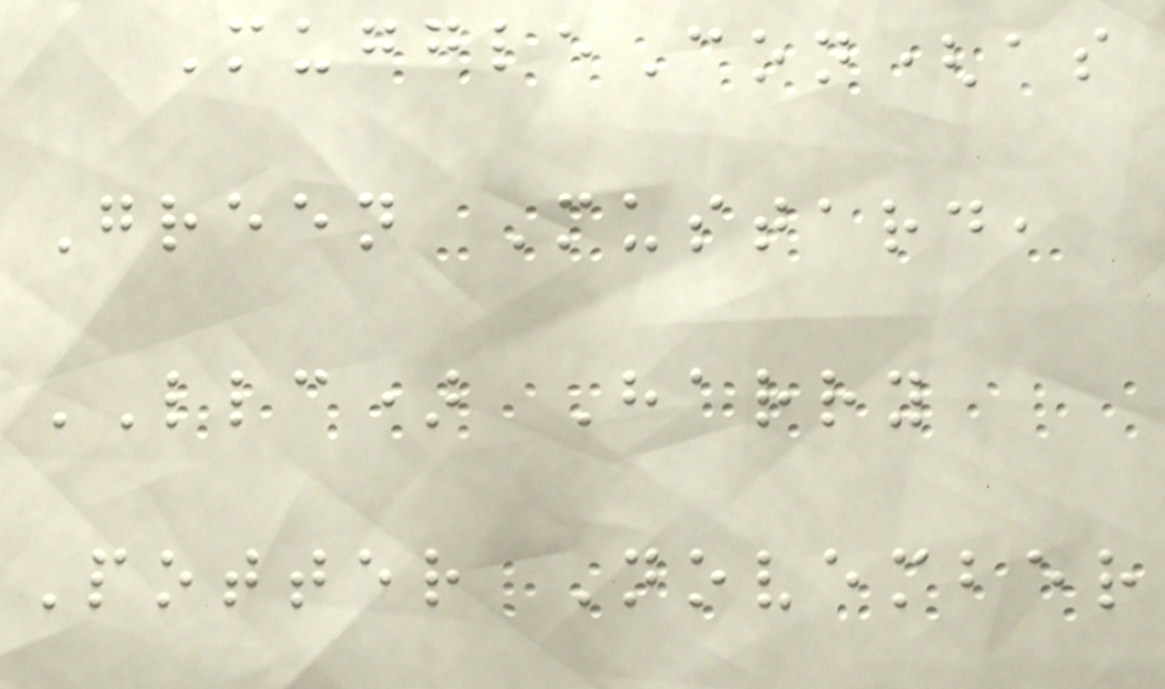MuggleCon(as
Green Mustard,
LLC) Harry
Potter November
